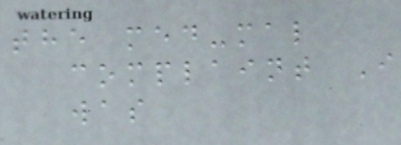the med-mal
complaint I
was
